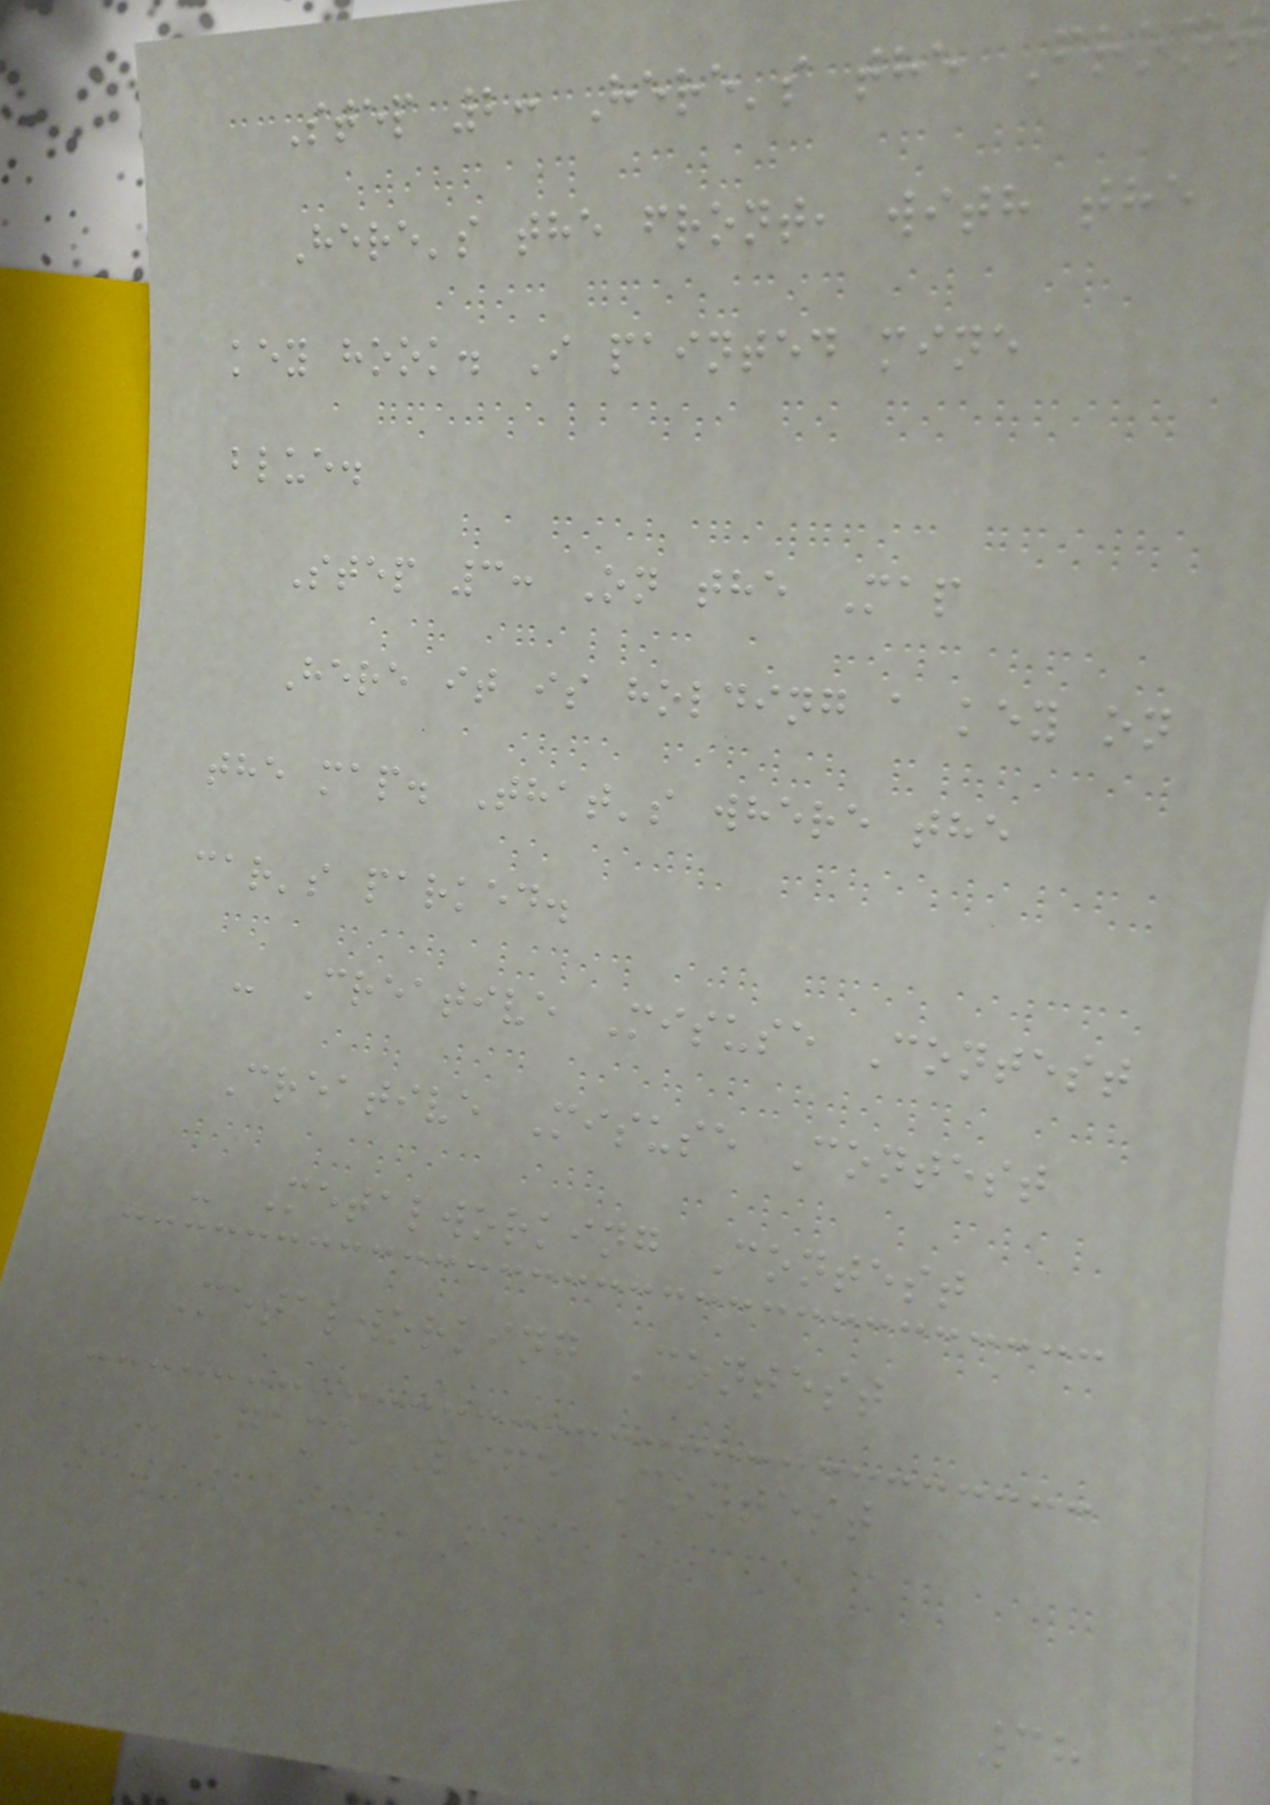Step 2: Here's the Front
Here's the front, with the
key hook. I painted mine
blue.
Step 3: On the Map
Here it is holding a key on
the map. That's where the
car's parked.
- Creative Misuse Contest
Creative Misuse Contest
- Metalworking Contest
Metalworking Contest
- Game Life Contest
38
